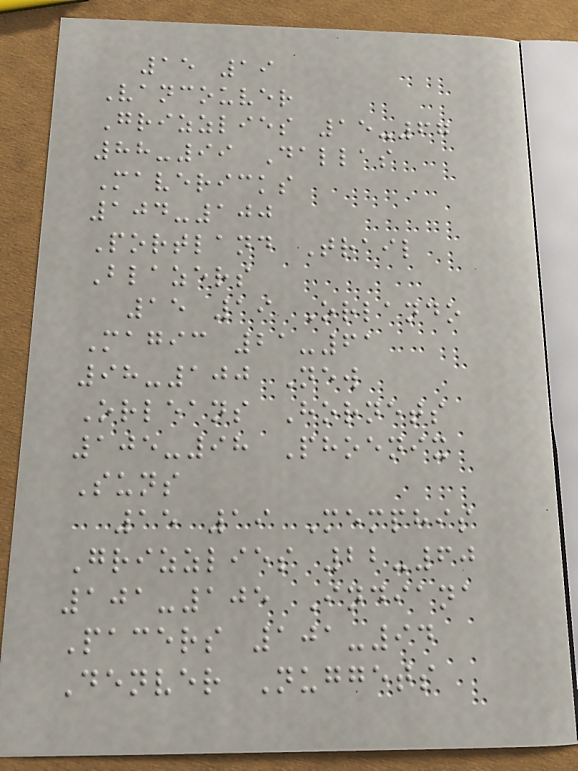15 19
Vancouver
Grizzlies 15-67
88-99 Dallas
Mavericks
104-100
Portland Trail
Blazers
15 19 Orlando
Magic 21-61
98-100 New
Orleans Hornets
105-98 Phoenix
Suns
15 19 Memphis
Grizzlies 22-60
101-105 Indiana
Pacers 101-94
Denver Nuggets
